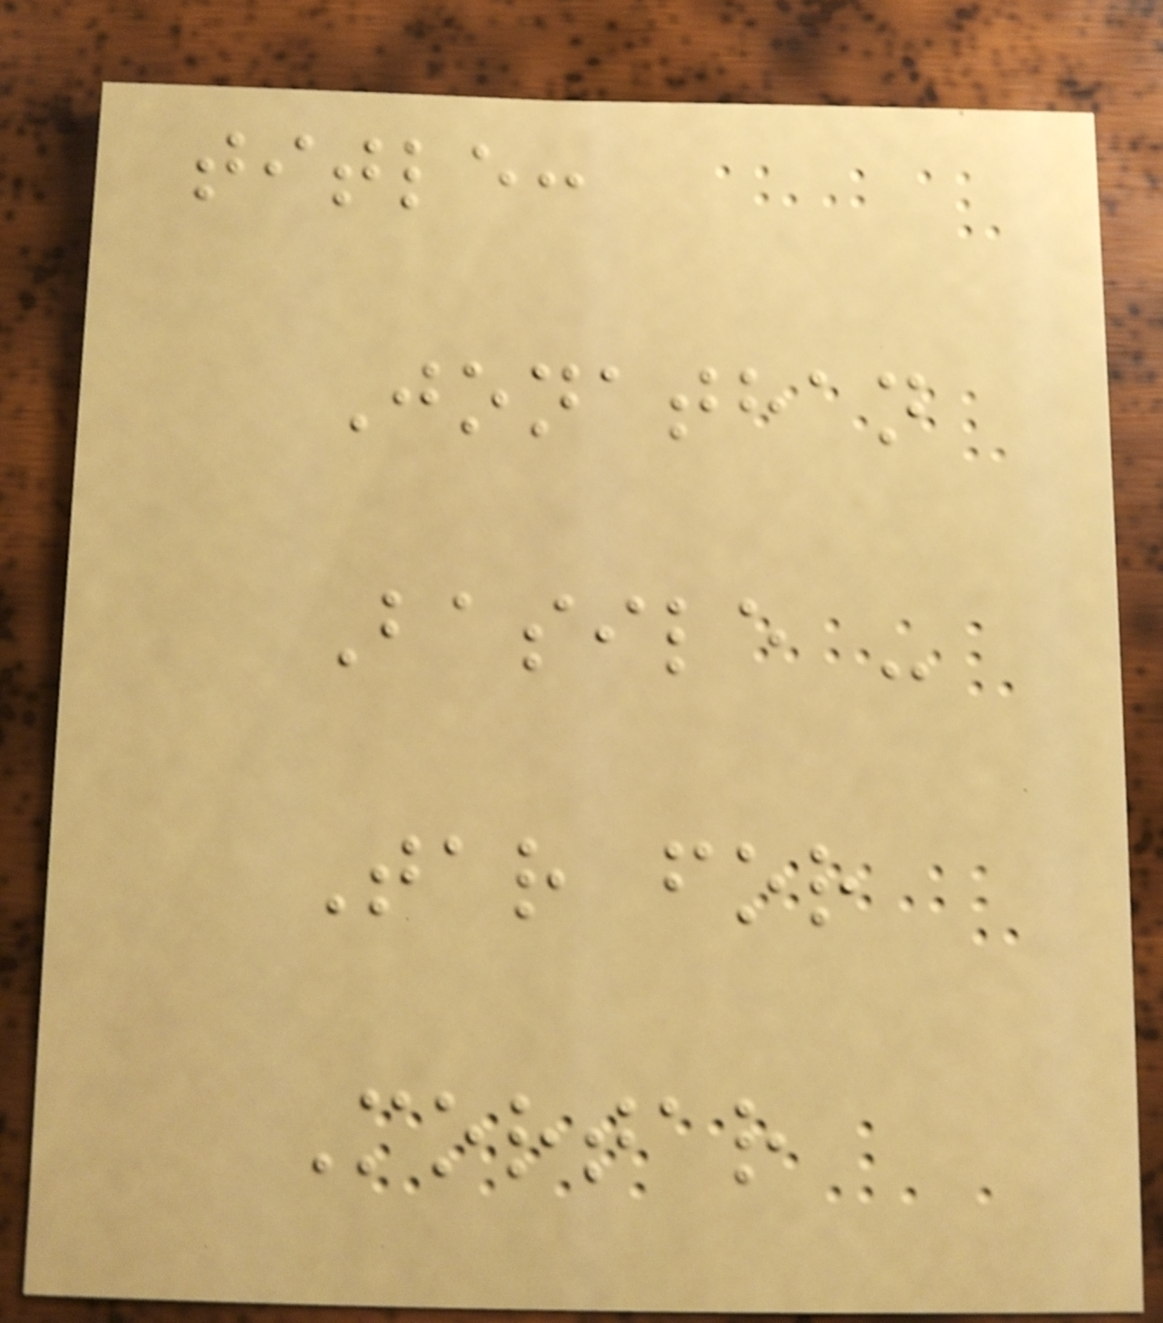title:
Jonathan
Basile -
Tar for
Mortar
